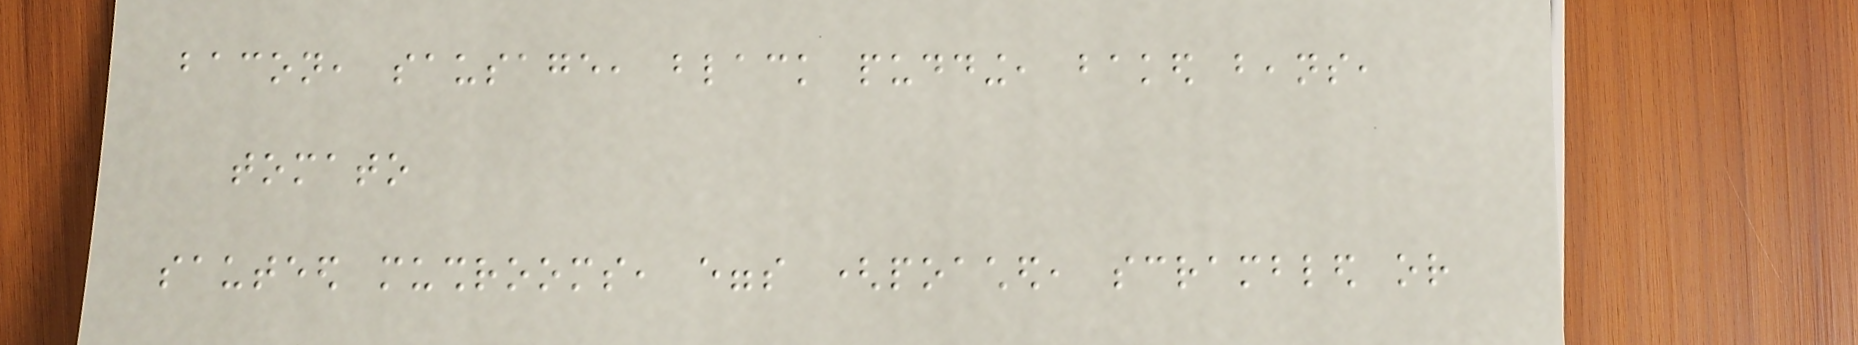bacon, sausage, black pudding, baked beans,
tomato
sauteed mushrooms, eggs (poached, scrambled or
